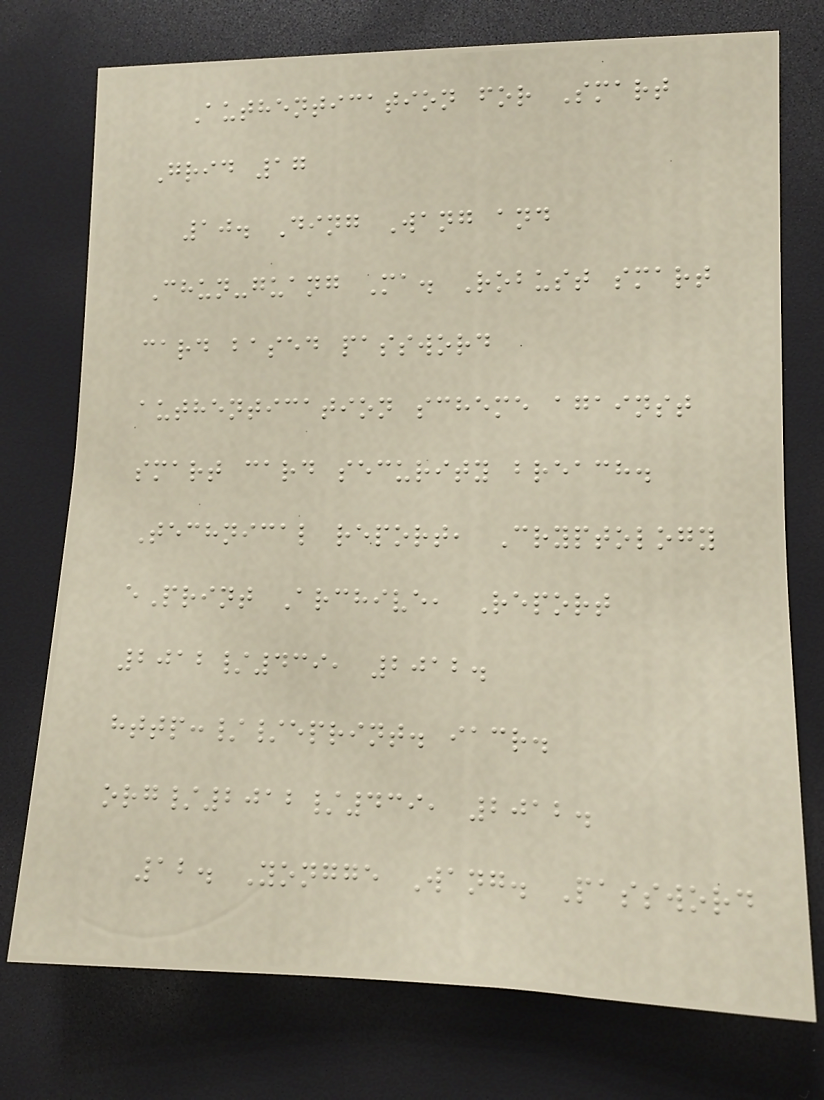Authentication for Smart
Grid 17
10. Ding Wang and
Chun-guang Ma. Robust smart
card based password
authentication scheme against
smart card security breach.
Technical report, Cryptology
ePrint Archive, Report
2012/439, 2012.
http://eprint. iacr.
org/2012/439, 2012.
12. Yongge Wang. Password
